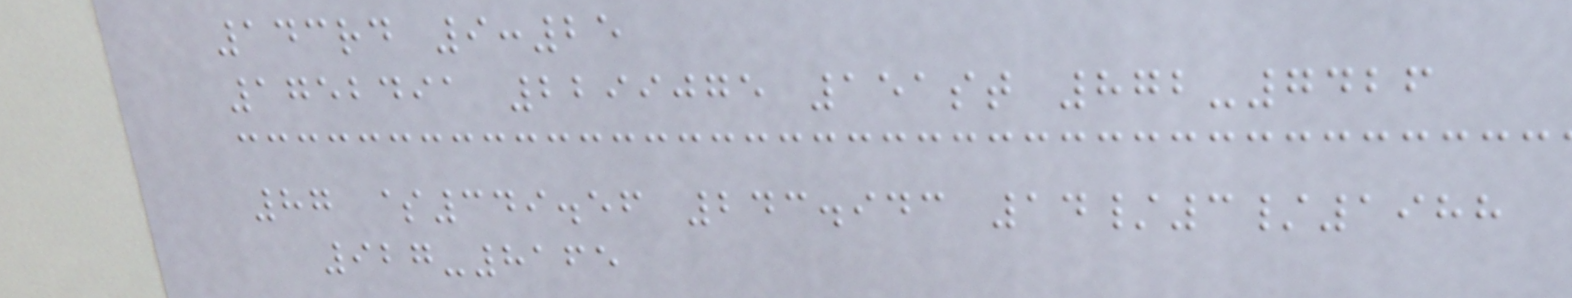143rd 9:25
1752491 2299075 151st 872-7426
87 $349.56 243.943 14/3/1988
927-8165
